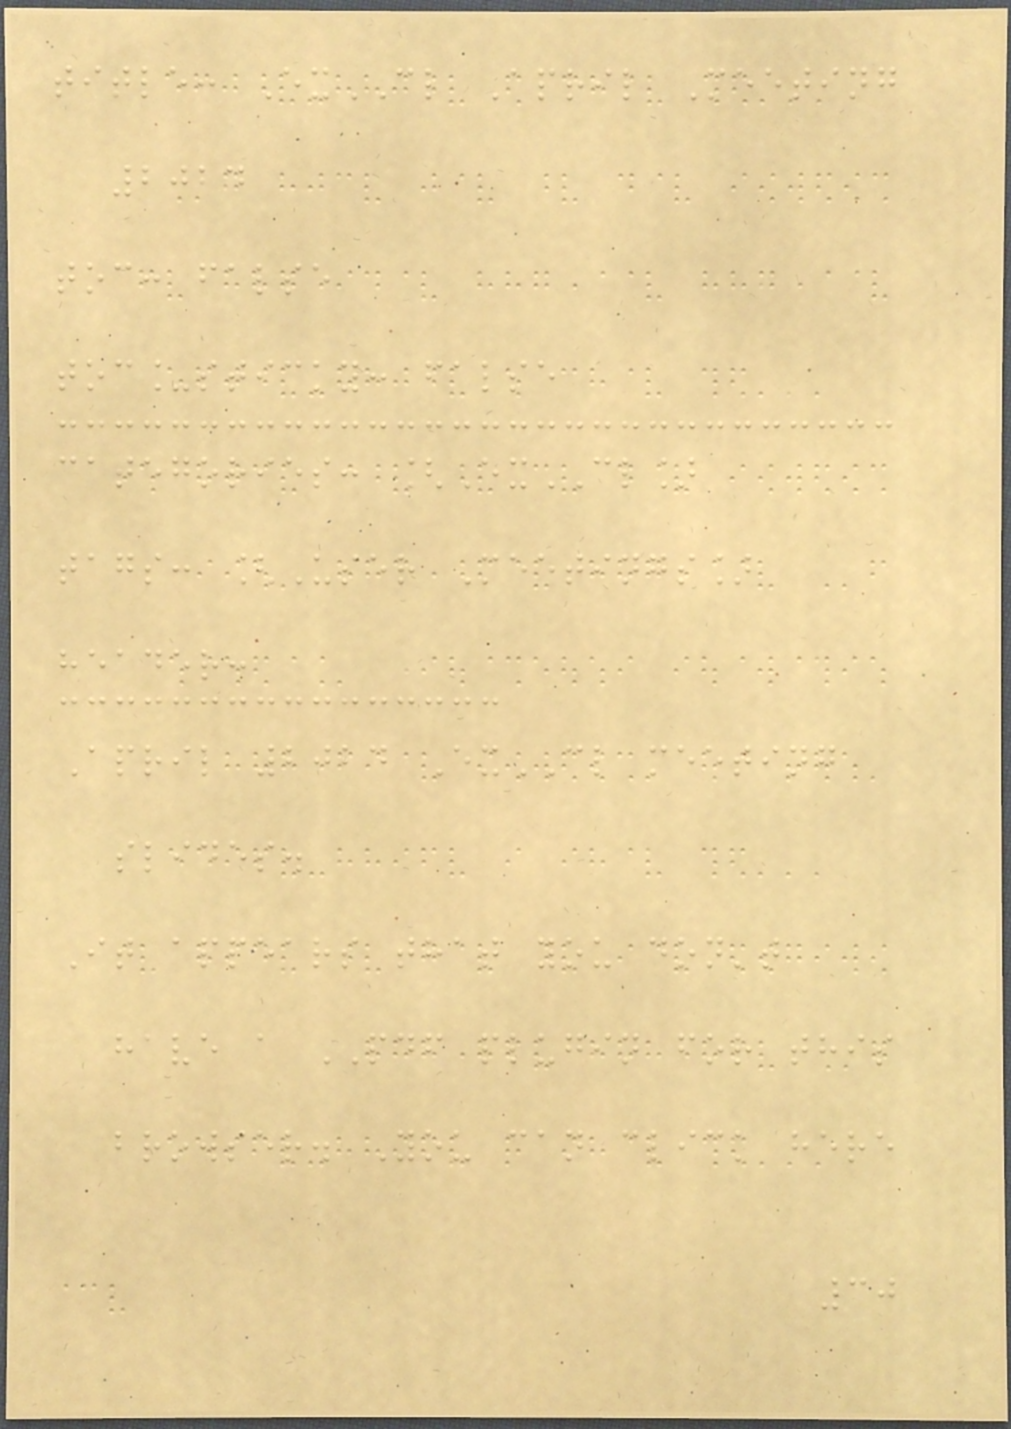title: ExCL April Meeting
2024
toc: false
toc_sticky: false
categories: [ExCL]
tags: [User Meetings]
header:
April 2024 ExCL meeting
slides.
It appears that you don't
have a PDF plugin for this
browser. You can click here
30
